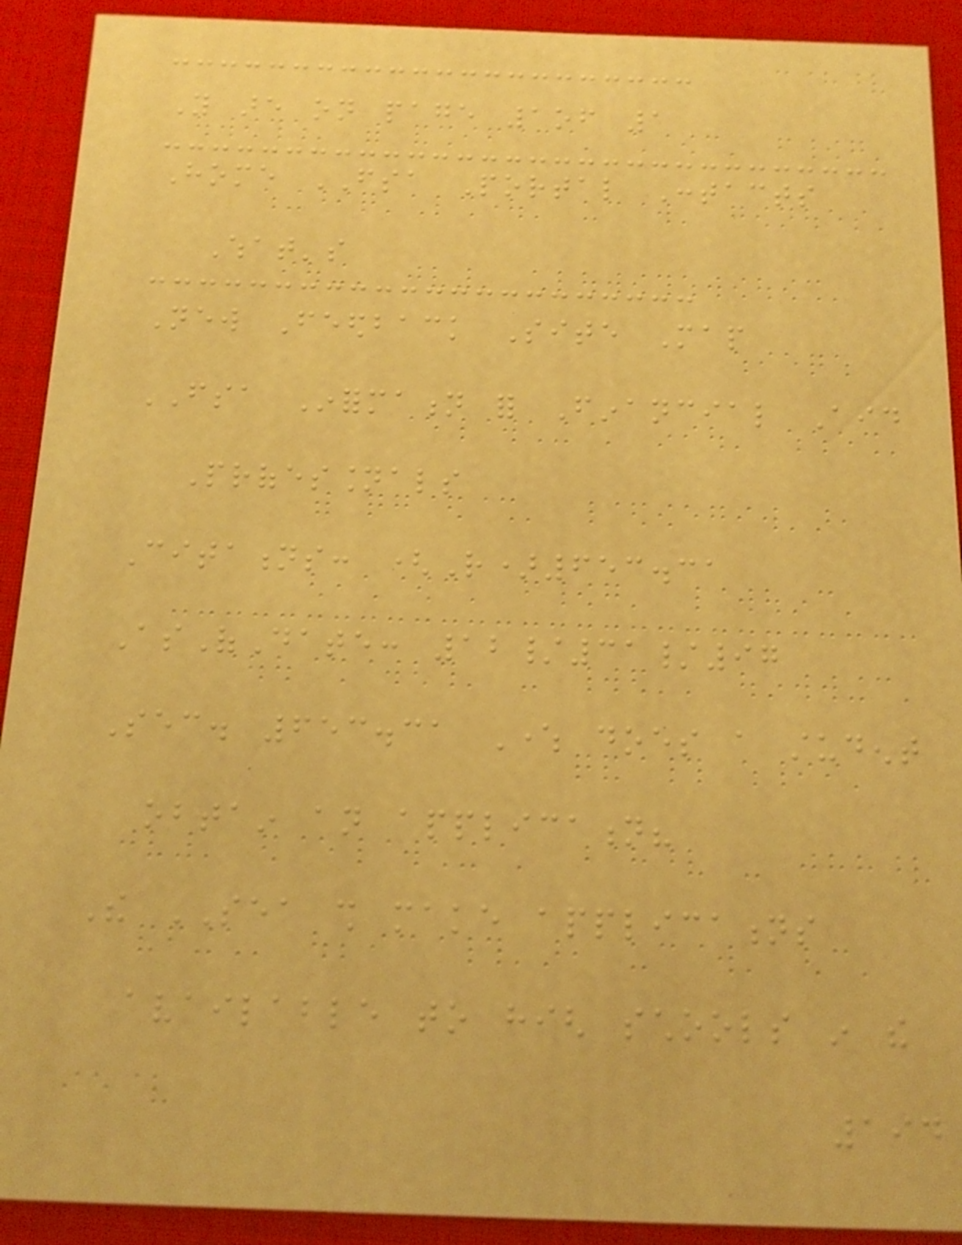You are on page 1of 1
Home FSA Portal Contacts
What's
New Feedback Site Map
FSA Information for Financial Aid
Professionals
Citations: (R)653.31
AsOfDate: 12/31/97
Sec. 653.31 Where does a student
obtain an application?
The SEA shall make applications
available to high schools in the
194
